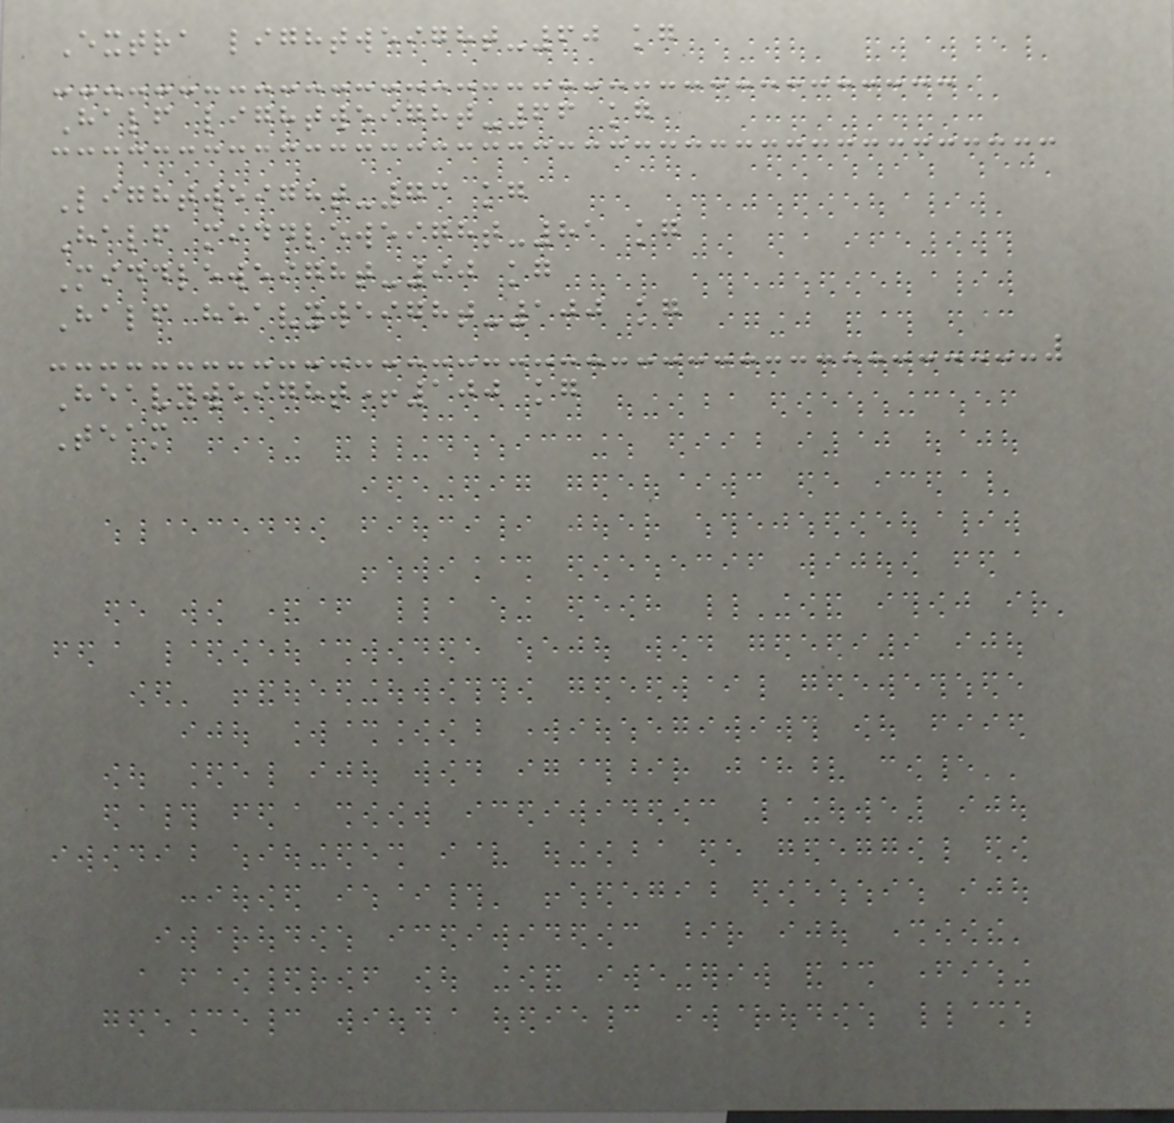Extra lightweight-60 kg
Half lightweight-66 kg
Lightweight-73 kg
Half middleweight-81 kg
Middleweight-90 kg
Half heavyweight-100 kg
Heavyweight+100 kg
Team
